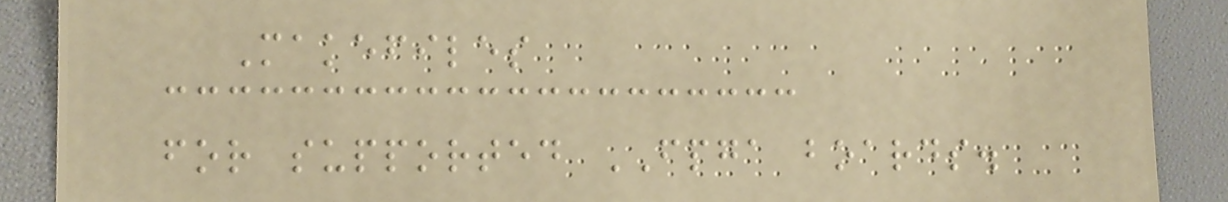Makefiles
for supported FPGA boards.
